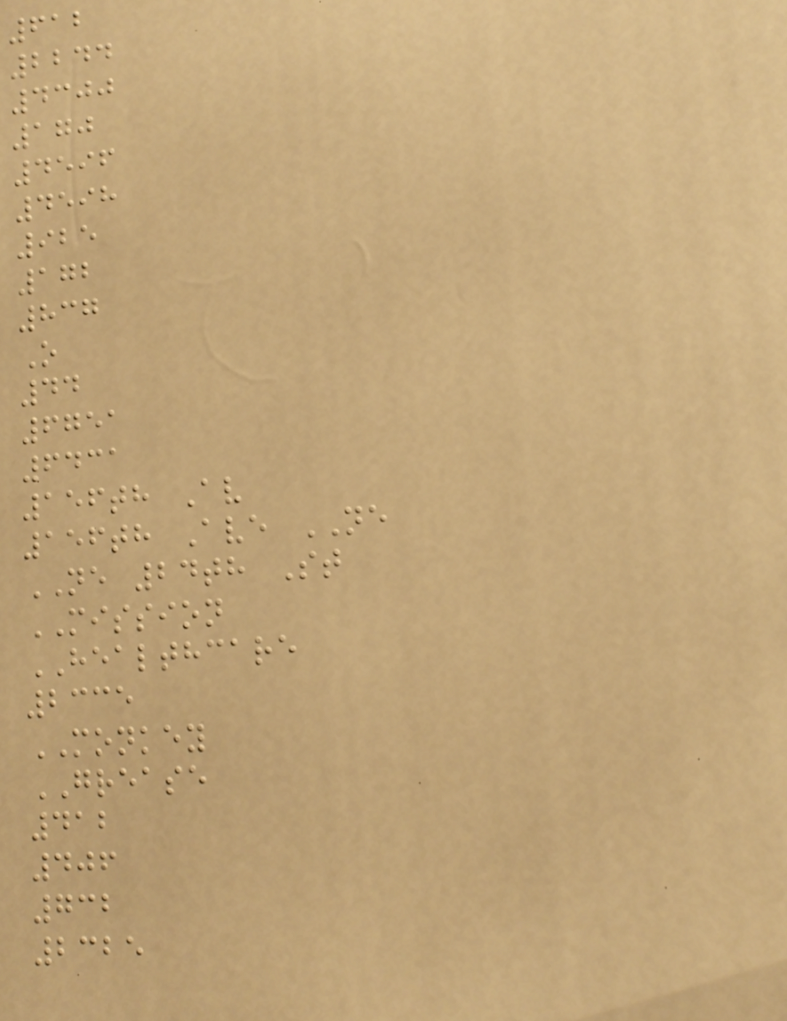612
2244
4300
170
4596
4598
925
172
837
O
44
6751
6431
156th Av
156th Ave NE
NE 24th St
MISSION
HEALTHCARE
2335
MONKEY
GREASE
412
406
732
2325
